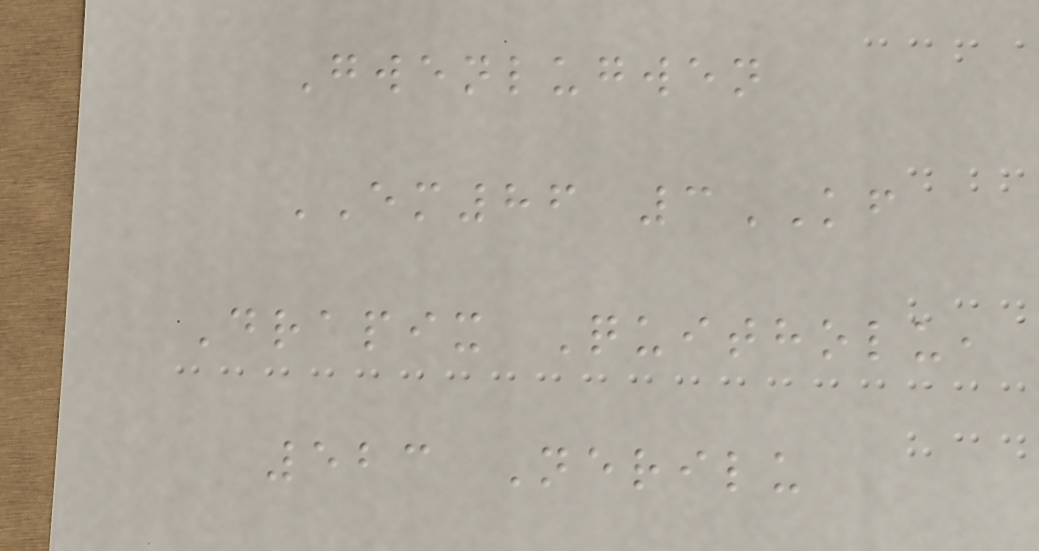Gwenlugwen
EM86 3KF
Drapix Quitholu,
523 Nerilu
